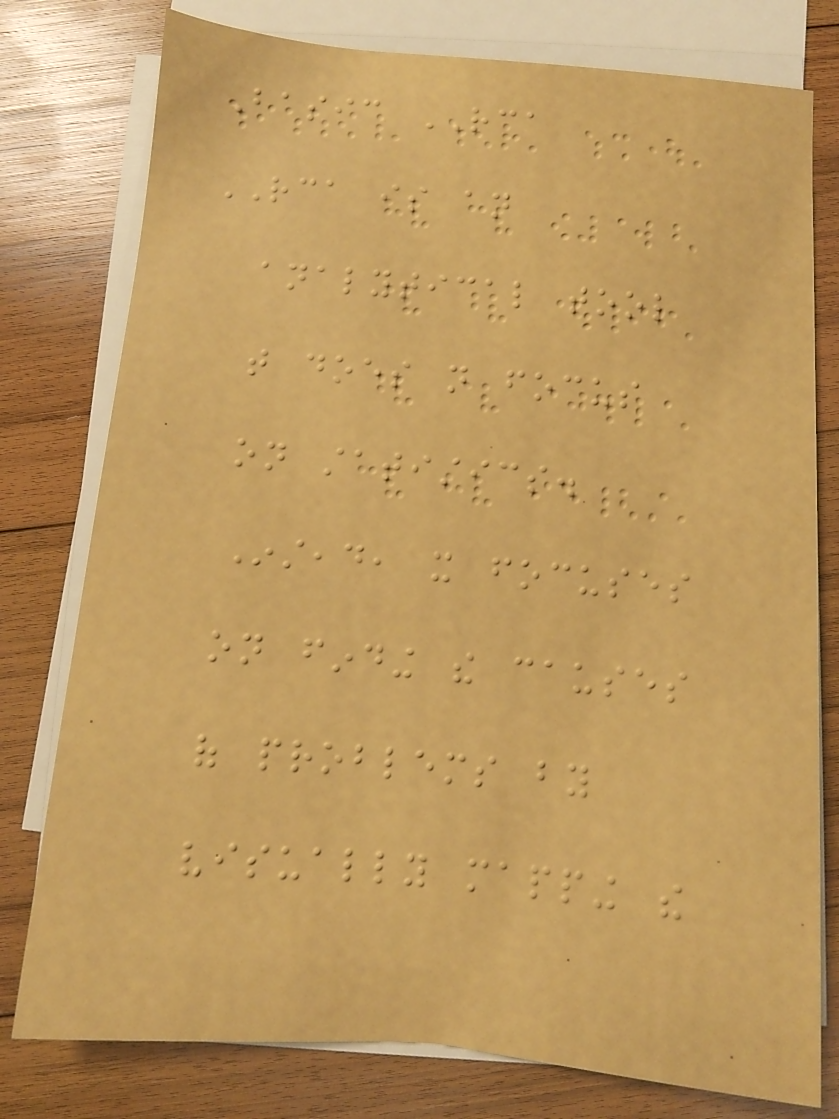Basic RCA
RCA is an
analytical tool
that does not focus
on statistics.
Instead, it focuses
on finding the causes
of problems by
visually mapping the
